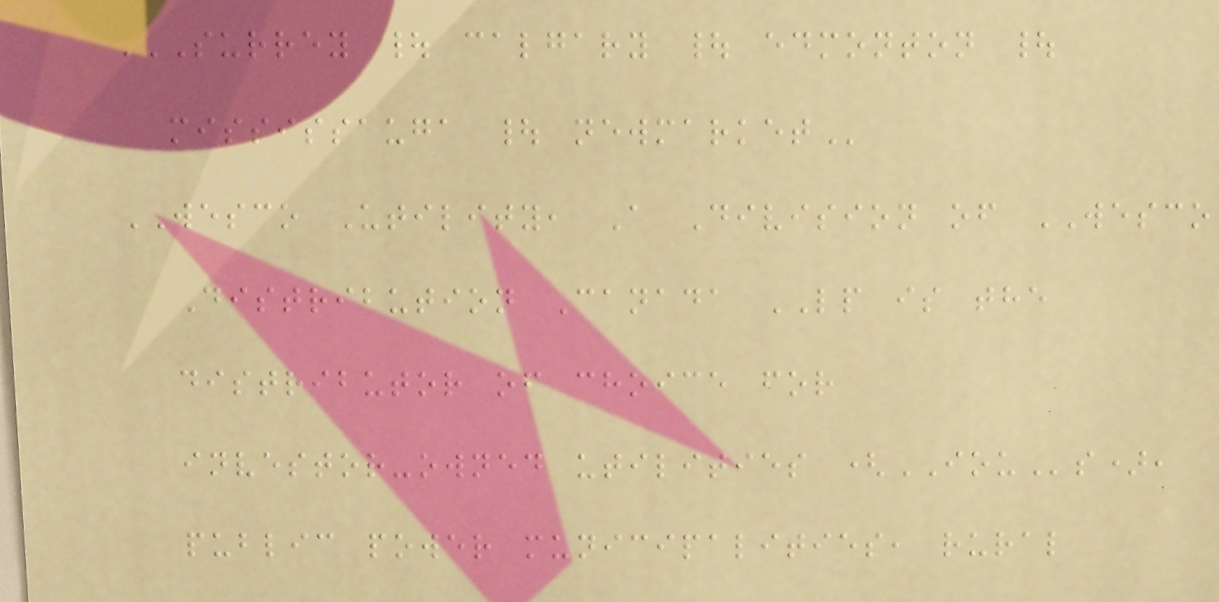SURREY | CALGARY | EDMONTON |
MISSISSAUGA | NEWMARKET
WESCO Utility, A Division of WESCO
Distribution Canada LP is the
distributor of choice for
investor-owned utilities (IOUs),
public power municipalities, rural
